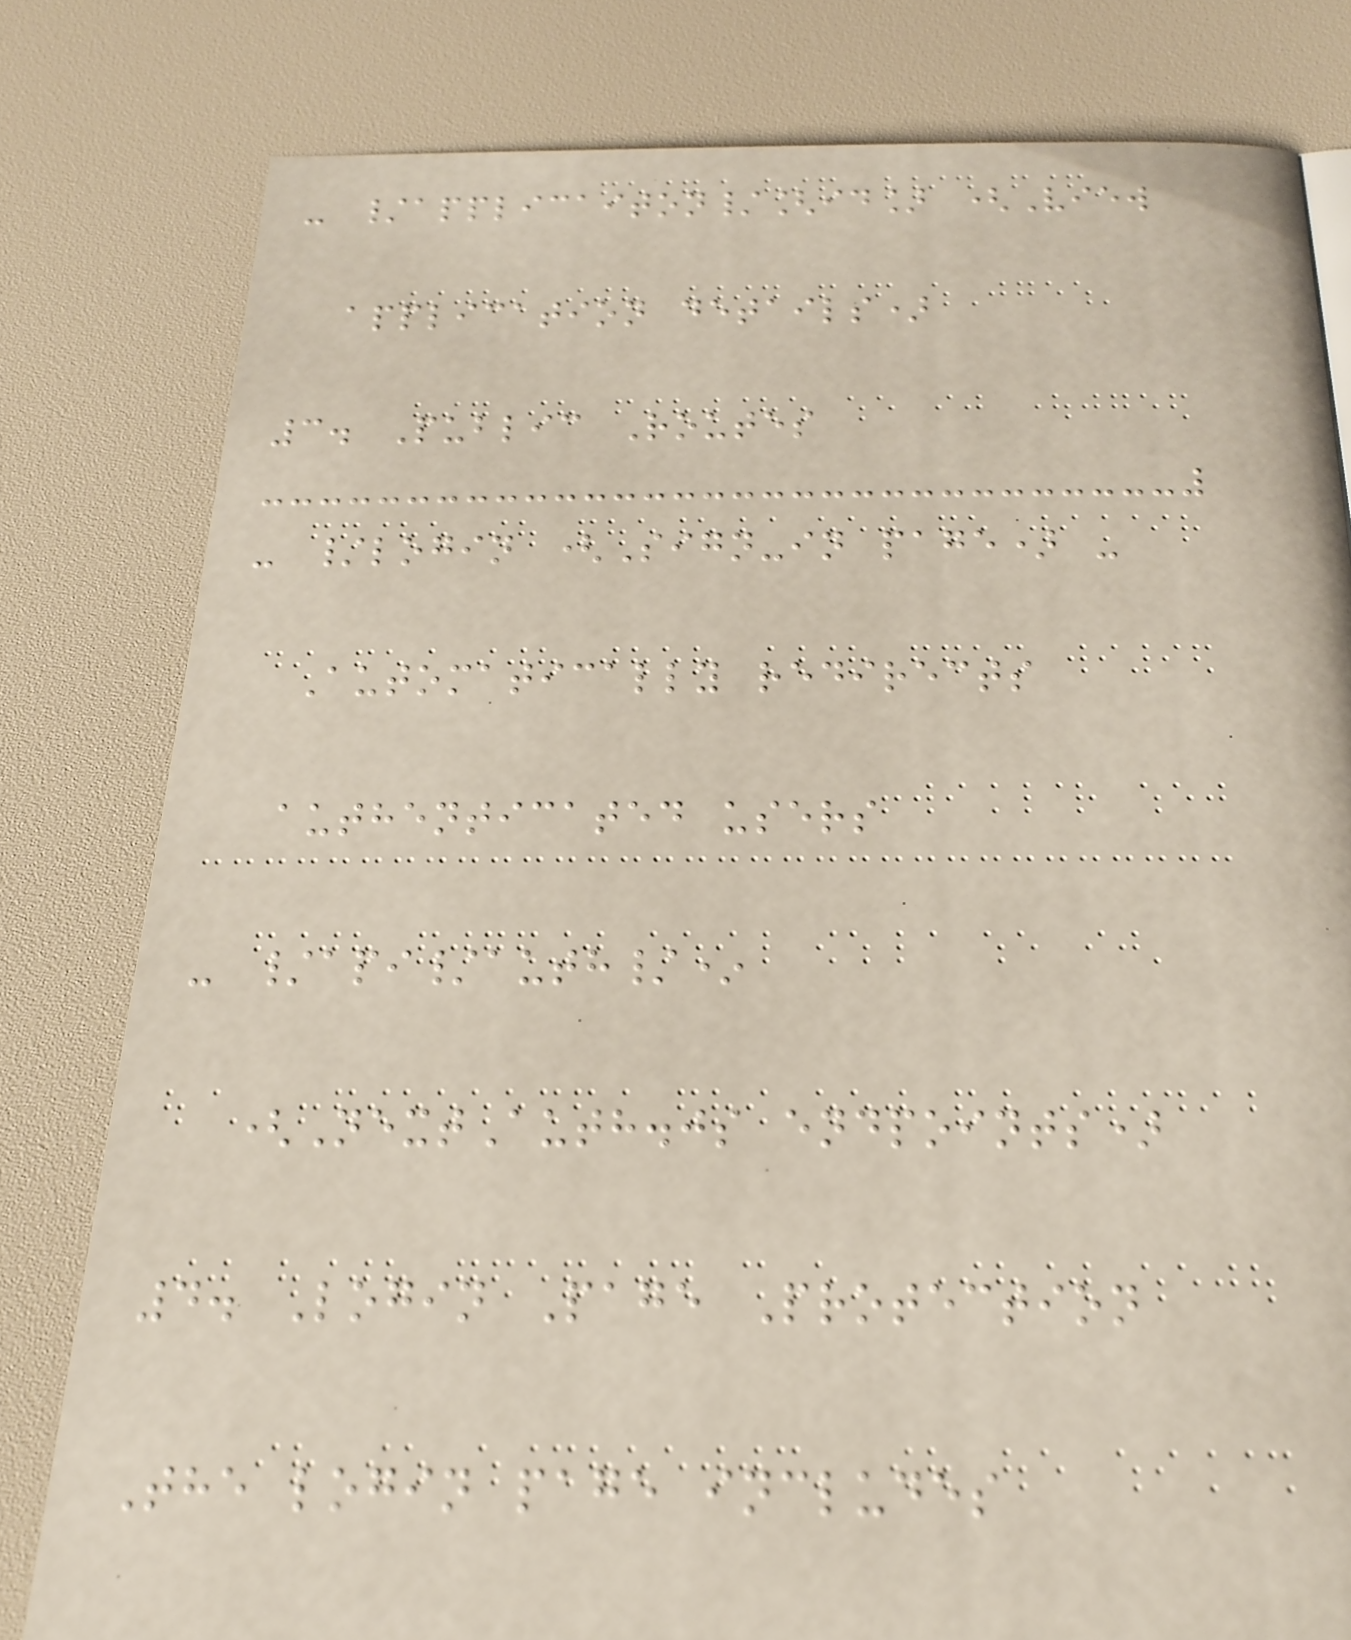- /applicaiton/[id] (View
application details)
3. Public Routes
- /login (Sign-in page) -
Automatically redirects
authenticated users
- /api/auth/*
(NextAuth.js endpoints)
4. Login Page Protection
The login page includes
